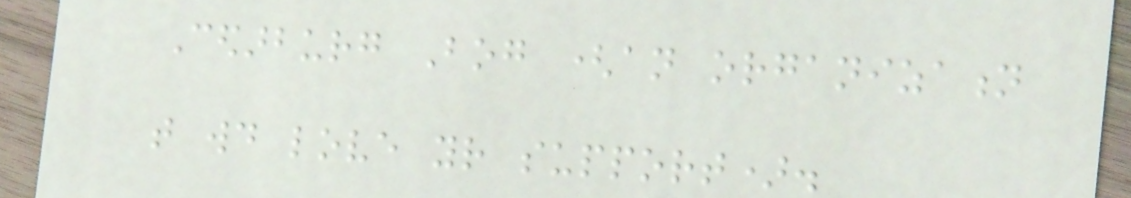Cedarburg Bog (an organization
that would love your support).
